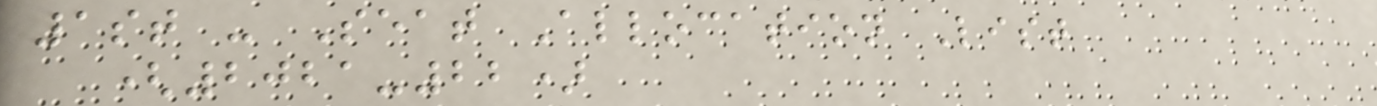1st - Seat Allocation List
(2021-22)
